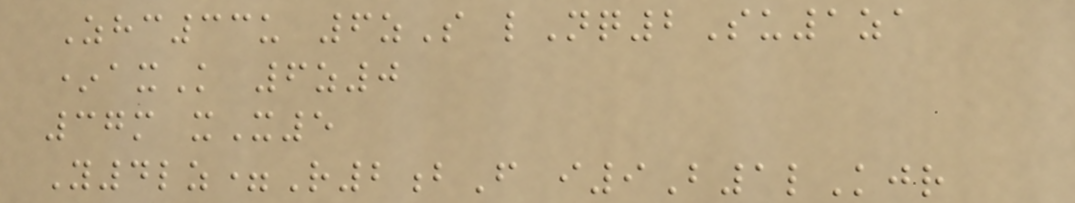Zhc33u 6zS lNq2Su1za
*axK 6z0
37m xX5
Y4lz=R2bF i9B1lKjr
